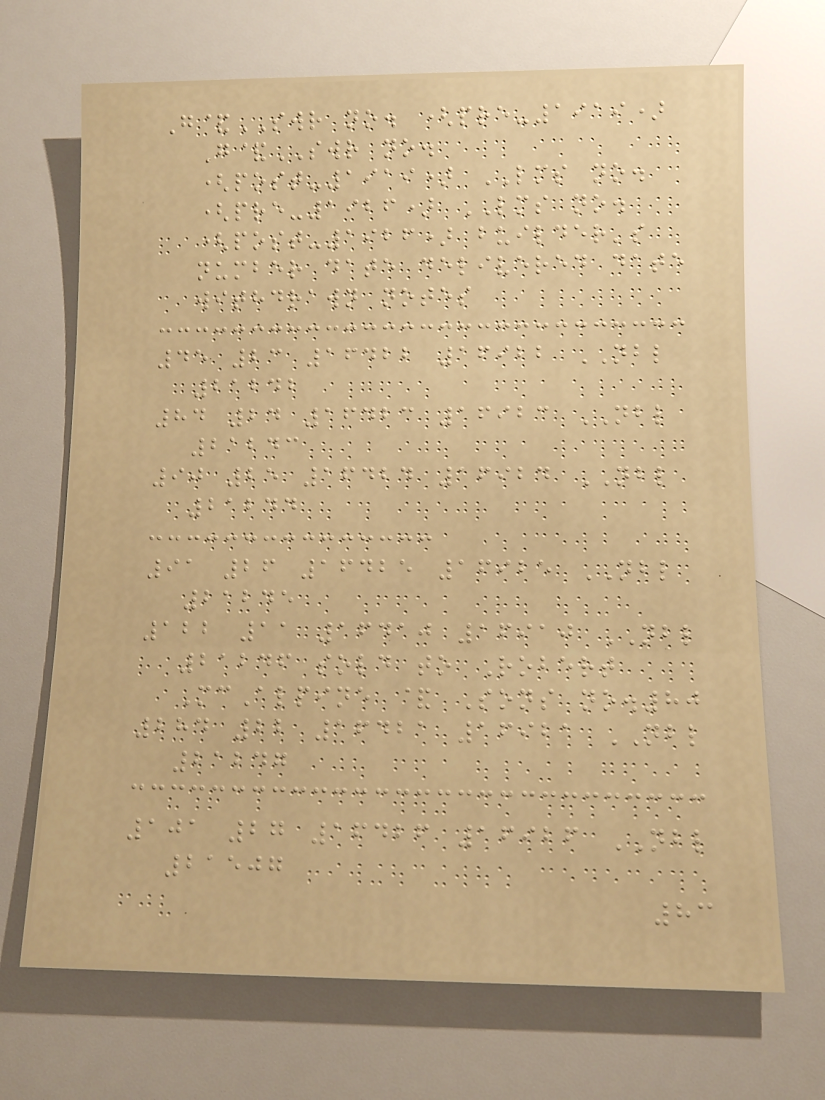G&SWR no. (pre-1919)
G&SWR no.
(post-1919) LMS no.
(pre-1926) LMS no.
(post-1926) builder's
number date delivered date
withdrawn notes
45 23 16422 16922 NBL
21242
84 24 16423 16923 NBL
21243
90 25 16424 16924 NBL
21244
91 26 16425 16925 NBL
21245
122 11 16410 16910 NBL
21246 sold to Robert
McAlpine & Sons no.80
284 22 16421 16921 NBL
21247
101 27 16426 16926 NBL
21507
83
